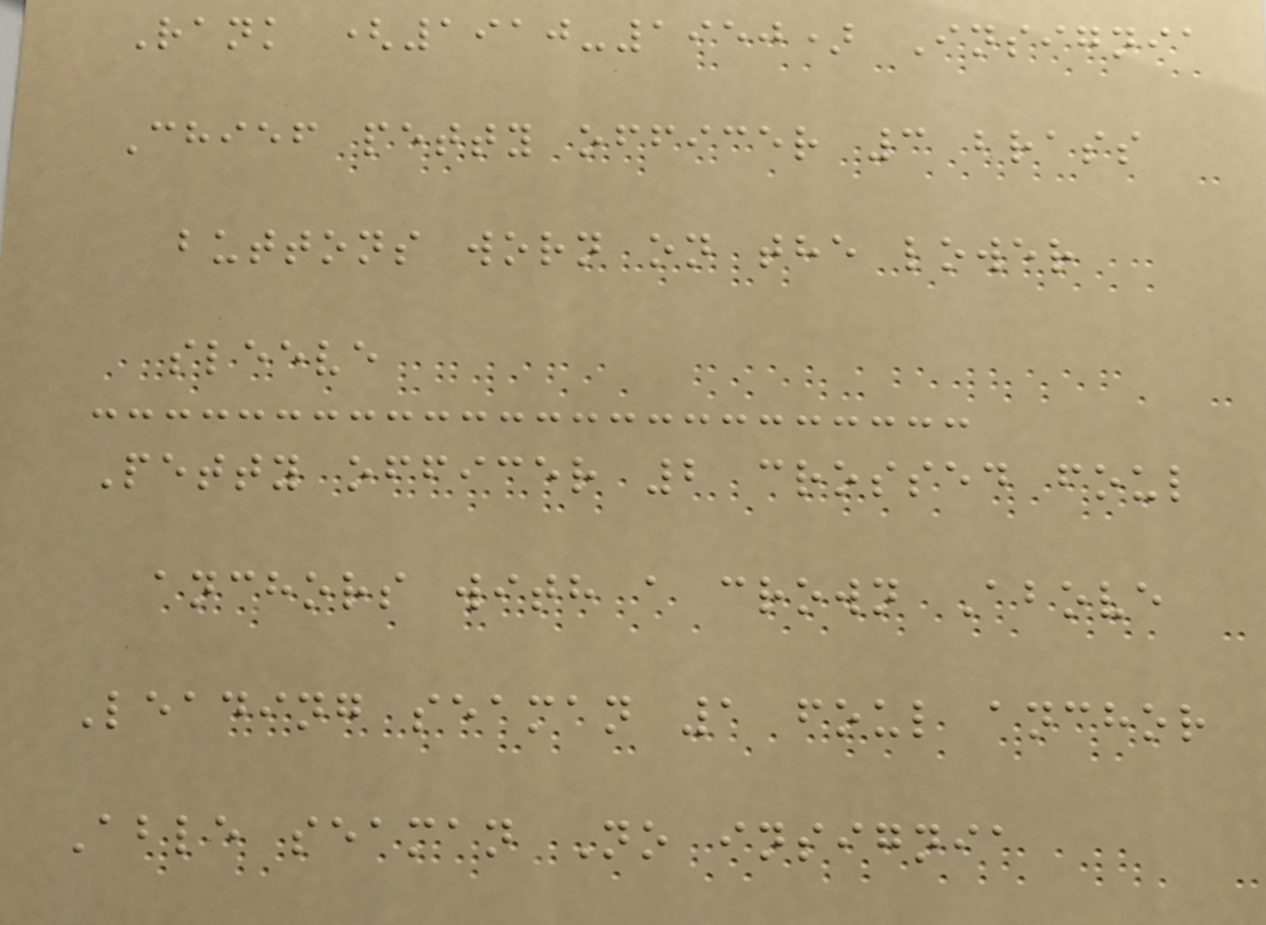Rank (1910-1950) Insignia
Chief petty officer 3 brass
buttons worn on the lower
sleeve
Petty officer 2 crossed foul
anchors with a crown Above
Leading seaman 1 foul anchor
Able seaman No insignia
